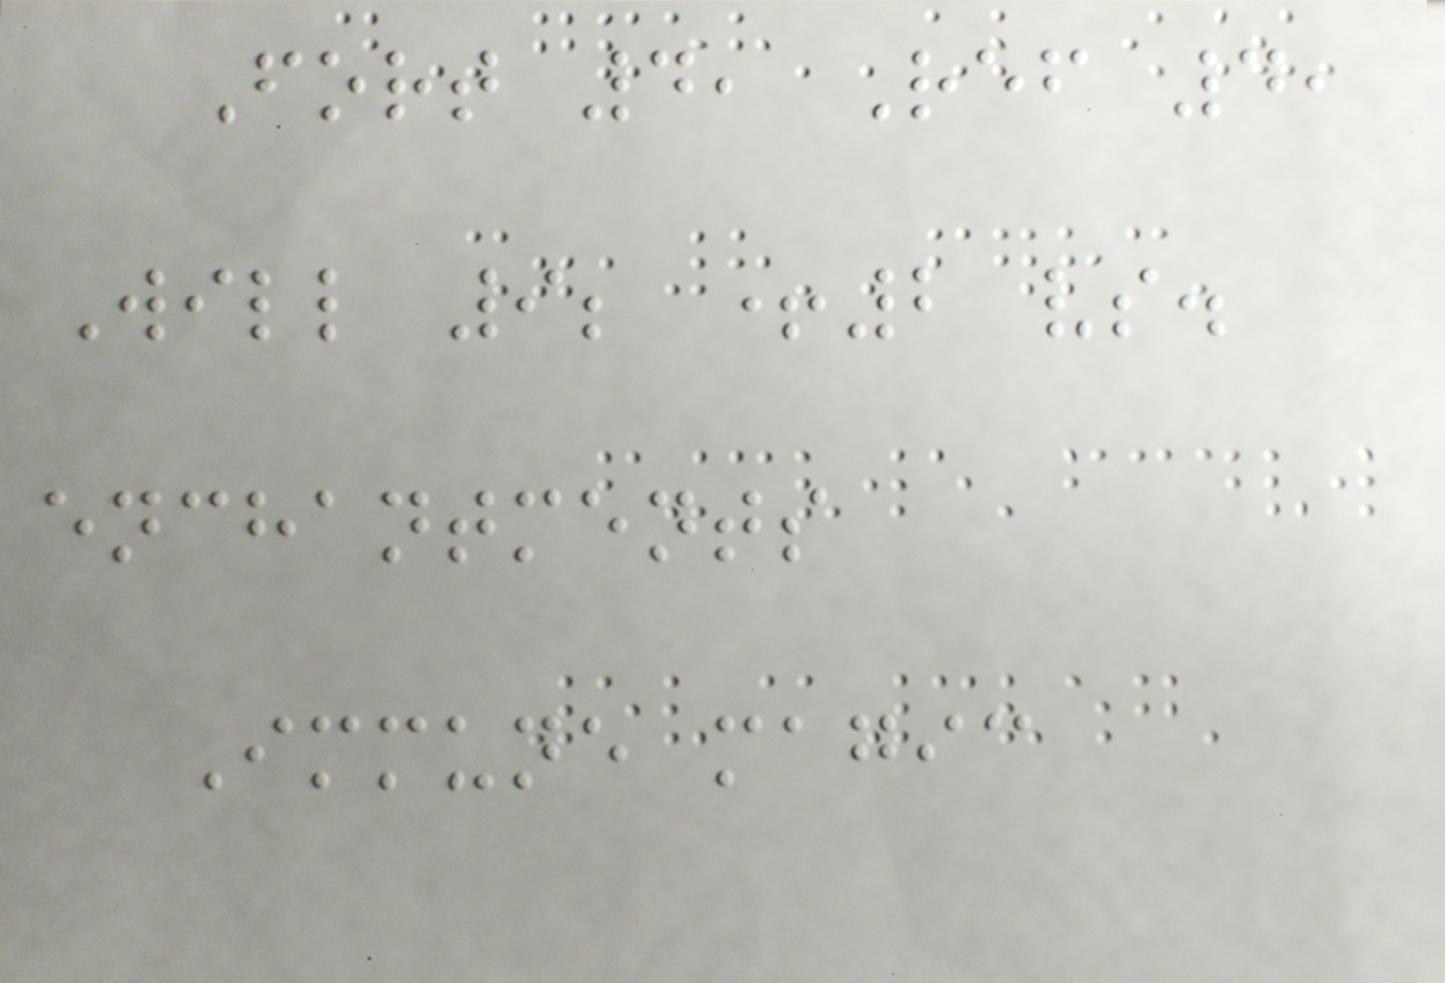Fort 4, Ref 4,
Will 9; +2 vs.
enchantments
Immune magic
